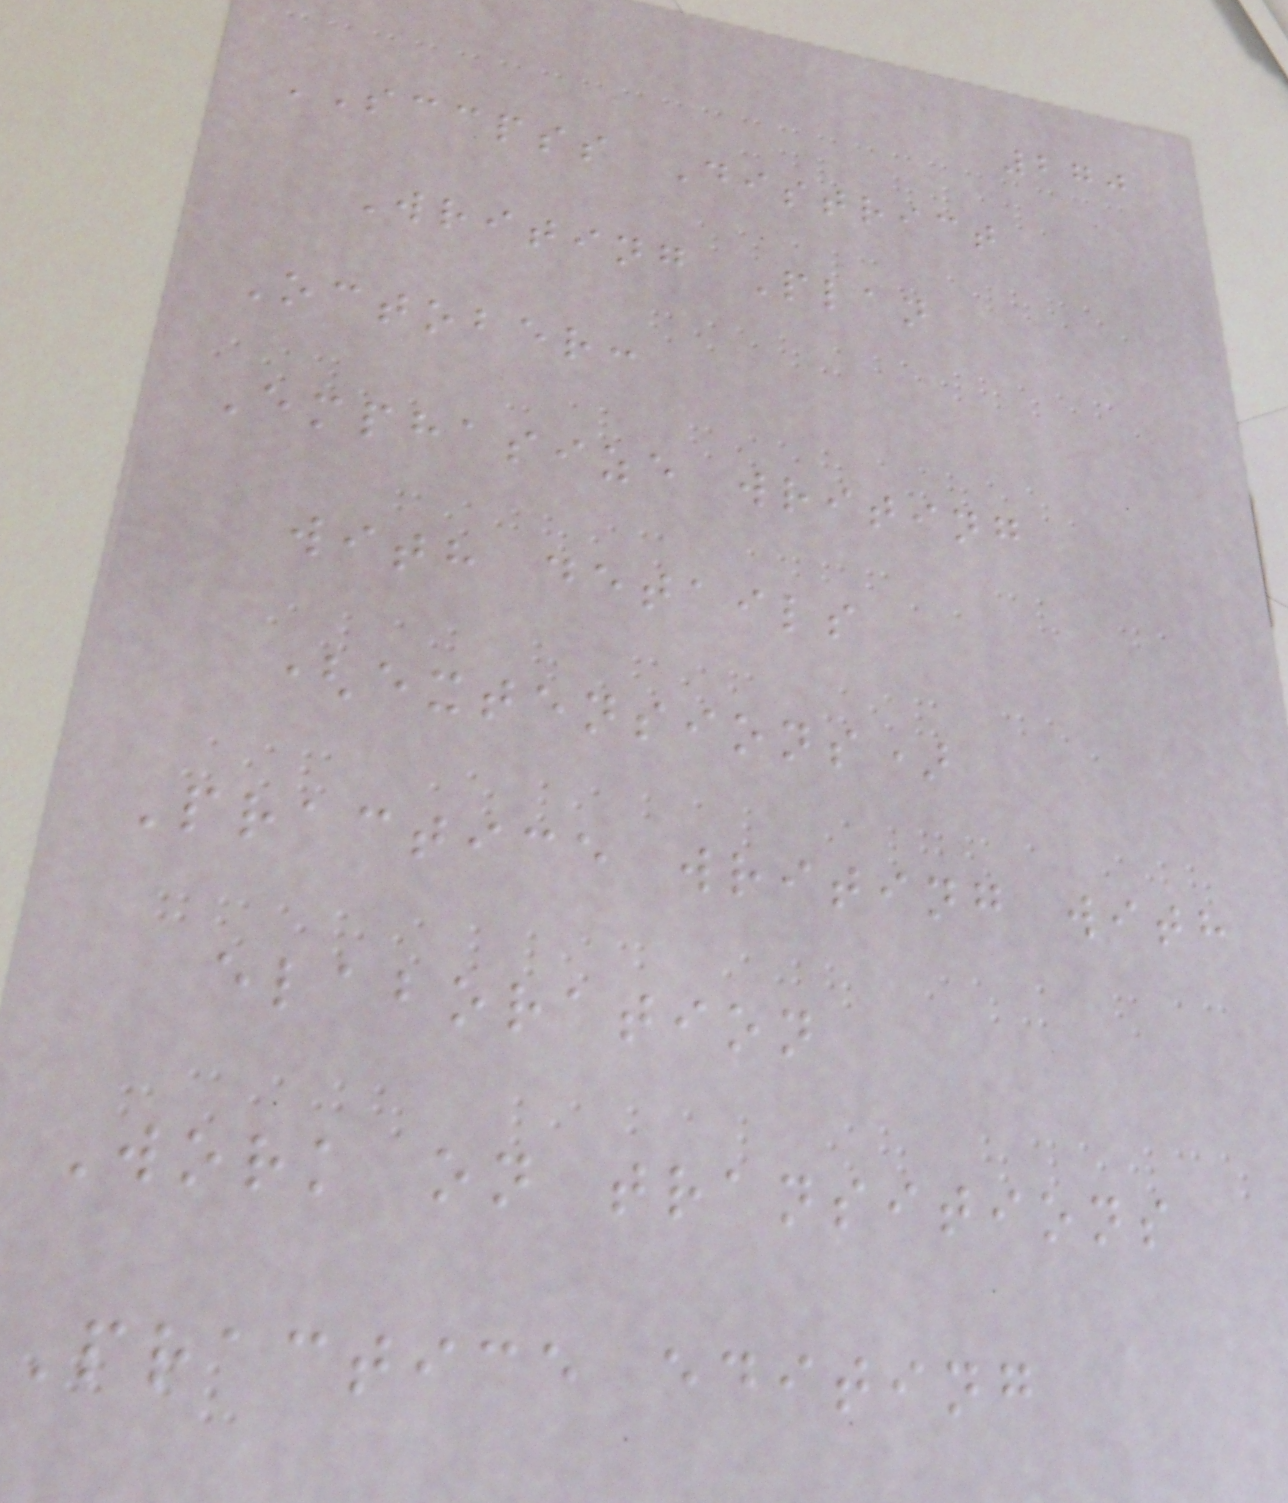270
SCCPSS District
Writing Plan
October:
Emphasize writing
with details
(extensions)
Practice writing with
elaboration
Work on transitions
Practice editing
